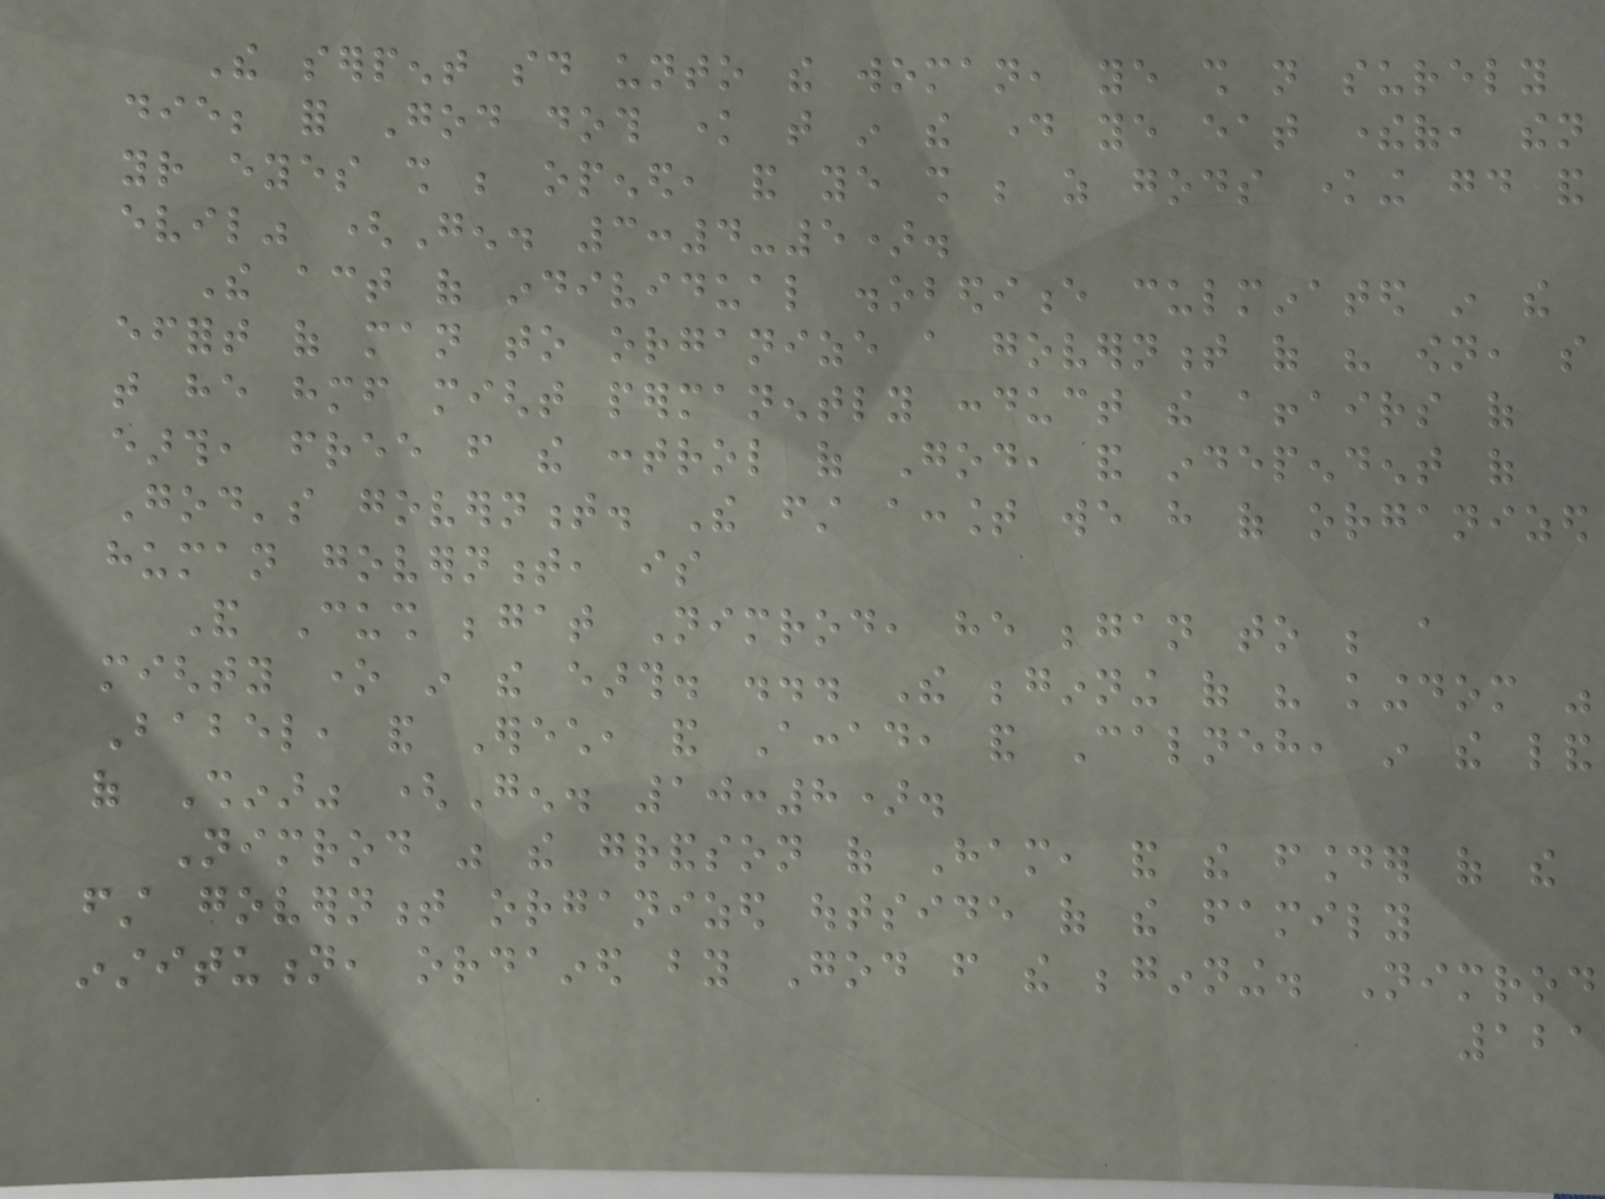The serpent said unto the woman, ye shall not surely
die; for God doth know that in the day ye eat thereof, then
your eyes shall be opened, and ye shall be as gods knowing good and
evil" (Gen. 3:4-5).
The act of individual disobedience culminated in the
effort of man to organize a government of his own, so
that he himself might permanently conduct the affairs of
earth, free from the control of God, and independent of
God's government. The first account we have of organized
human government, is
And Cush begat Nimrod, he began to be a
mighty one in the earth. ... The beginning of his kingdom was
Babel, and Erech, and Accad, and Calneh, in the land
of Shinar" (Gen. 10:8).
Nimrod was the grandson of Ham, and the founder of the
first government organized outside of the family
institution, ordained by God from the beginning. Nimrod
121
